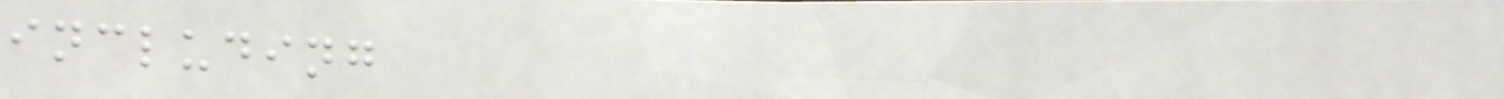including
